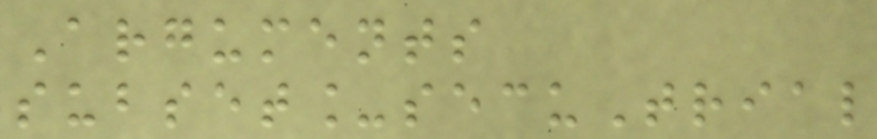Arguments
subset_secuTrial
